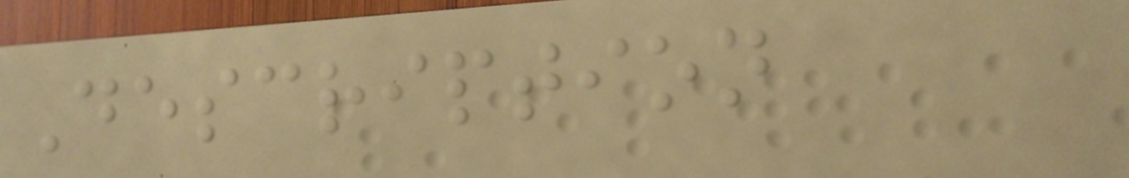Description
